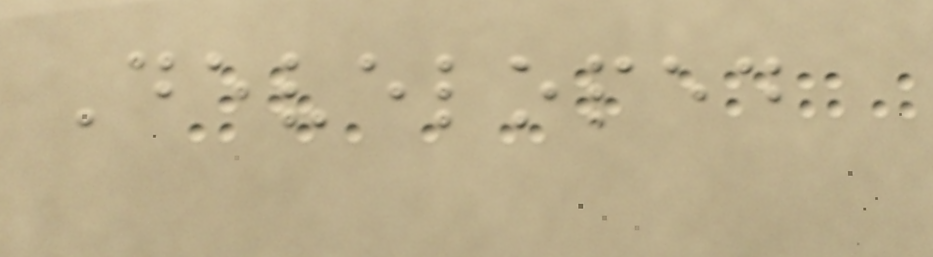Developed
